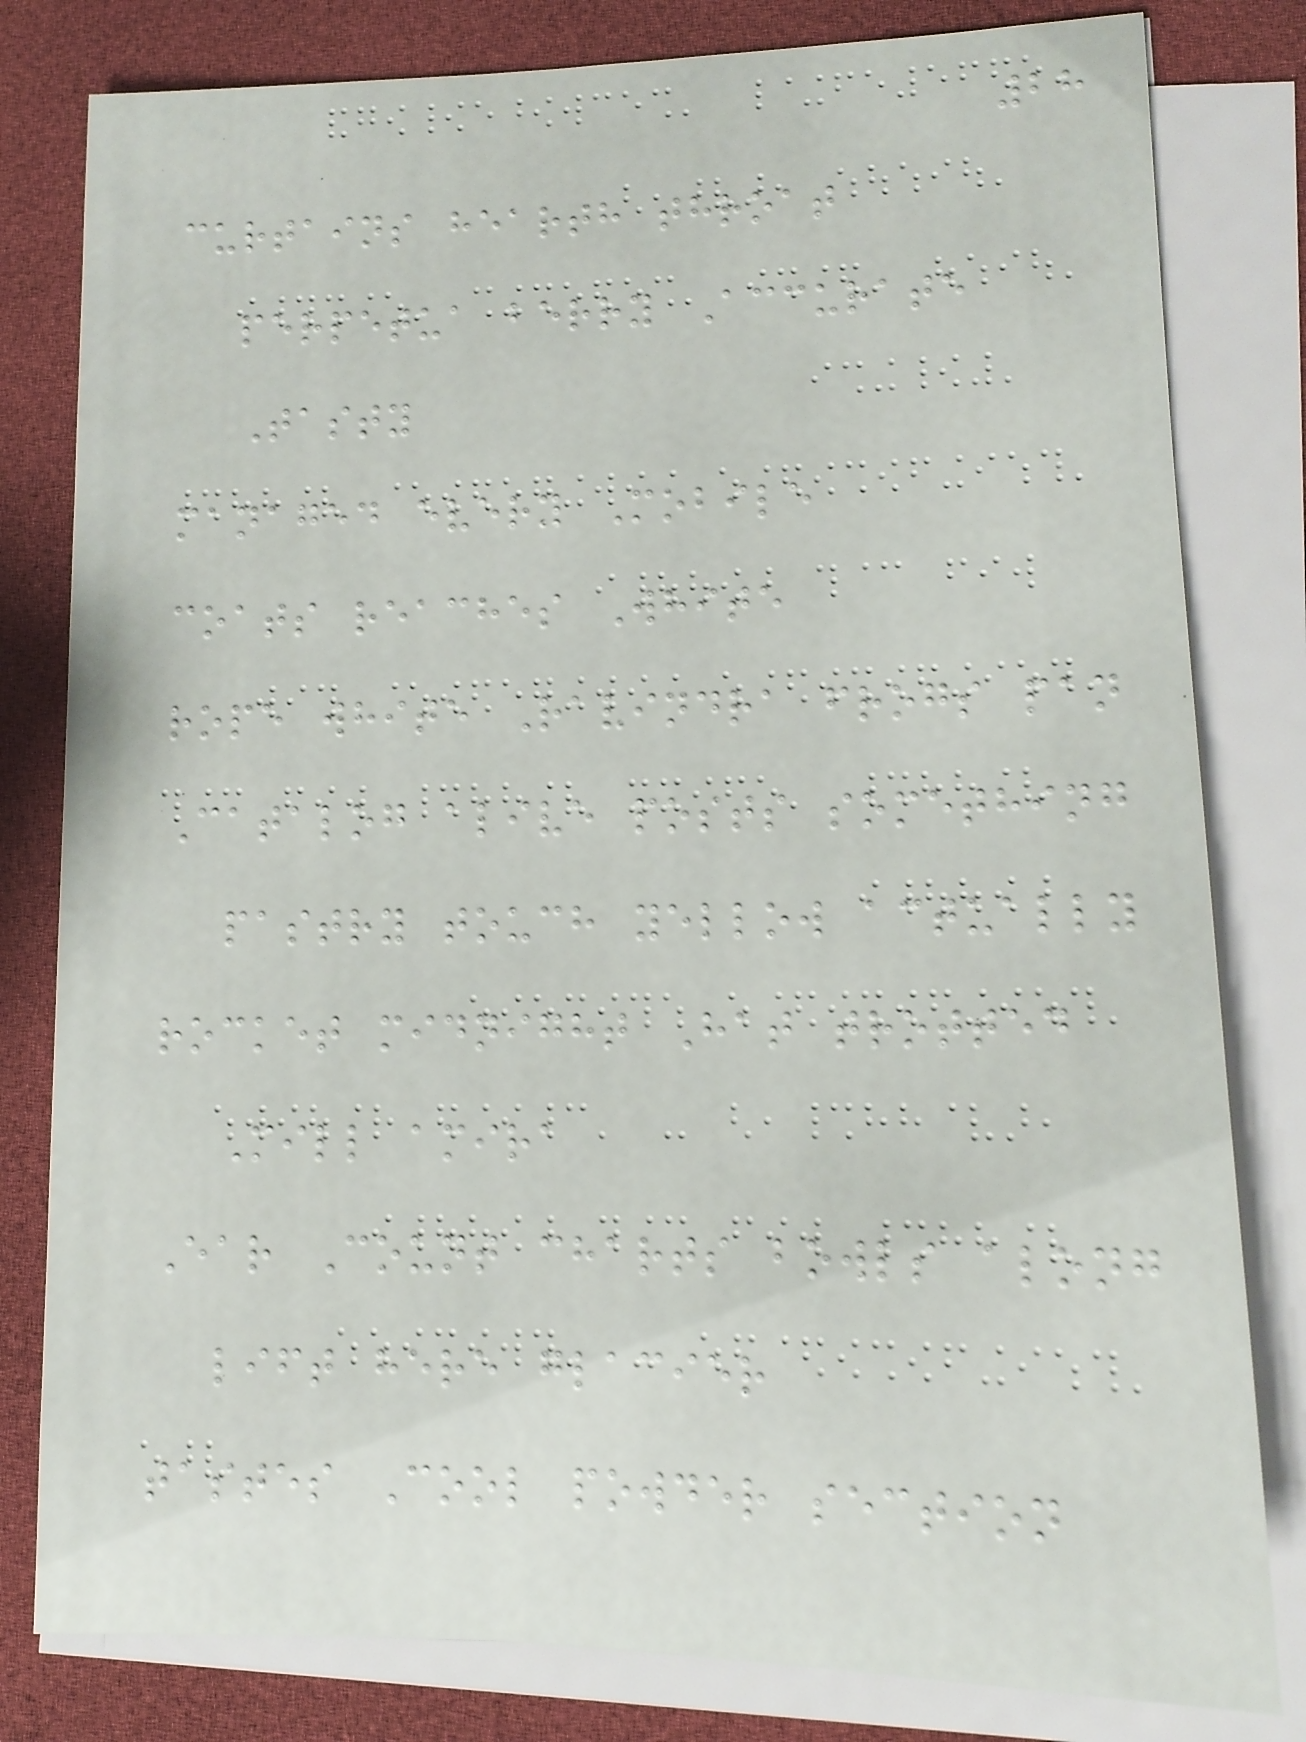28
curtains hearth throat
perpetua berry Accurate
Tasty
managed every Mobile
coats reaches White
rope white Ravindra frogs pan
Catalog alive posts something
pastry touch yellow actually
rocket midnight Hat trotted
Mill amira
Ear Count charts bowls along
lift here glacier
tastes Cool powder section
